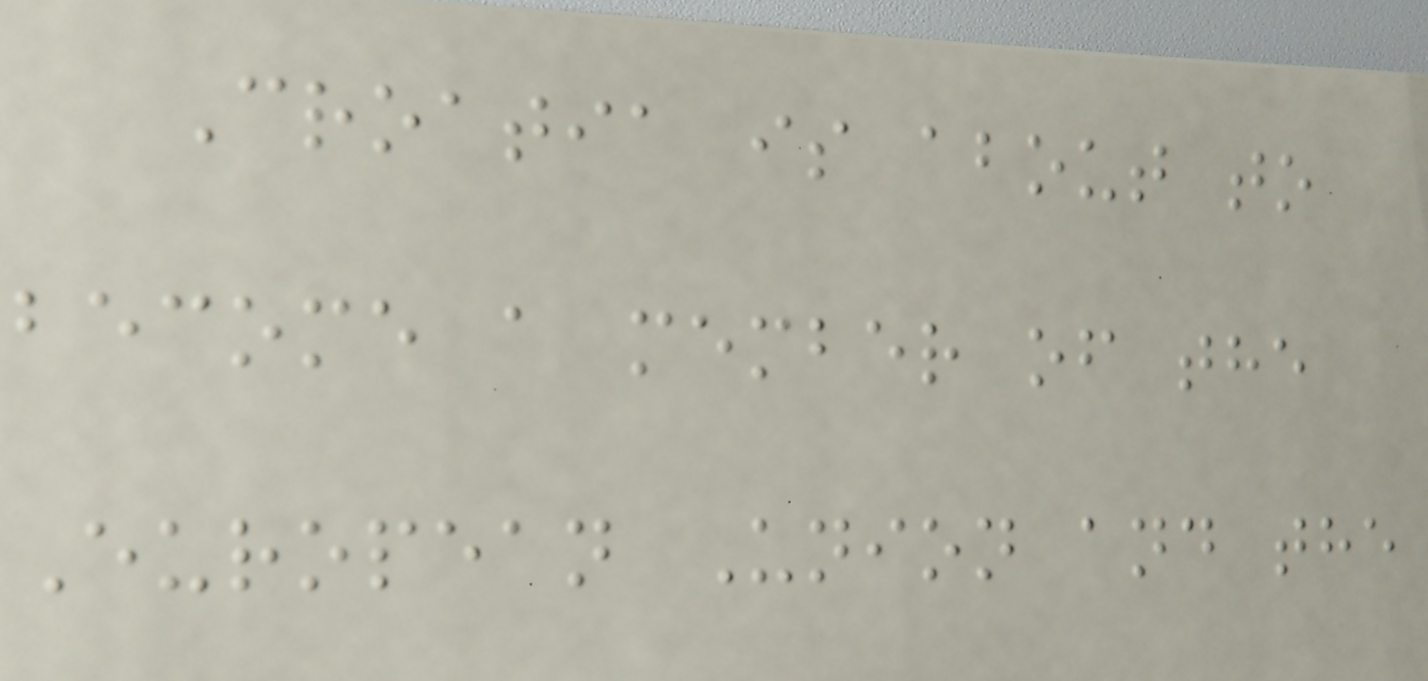Croatia is about to
become a member of the
European Union and the
